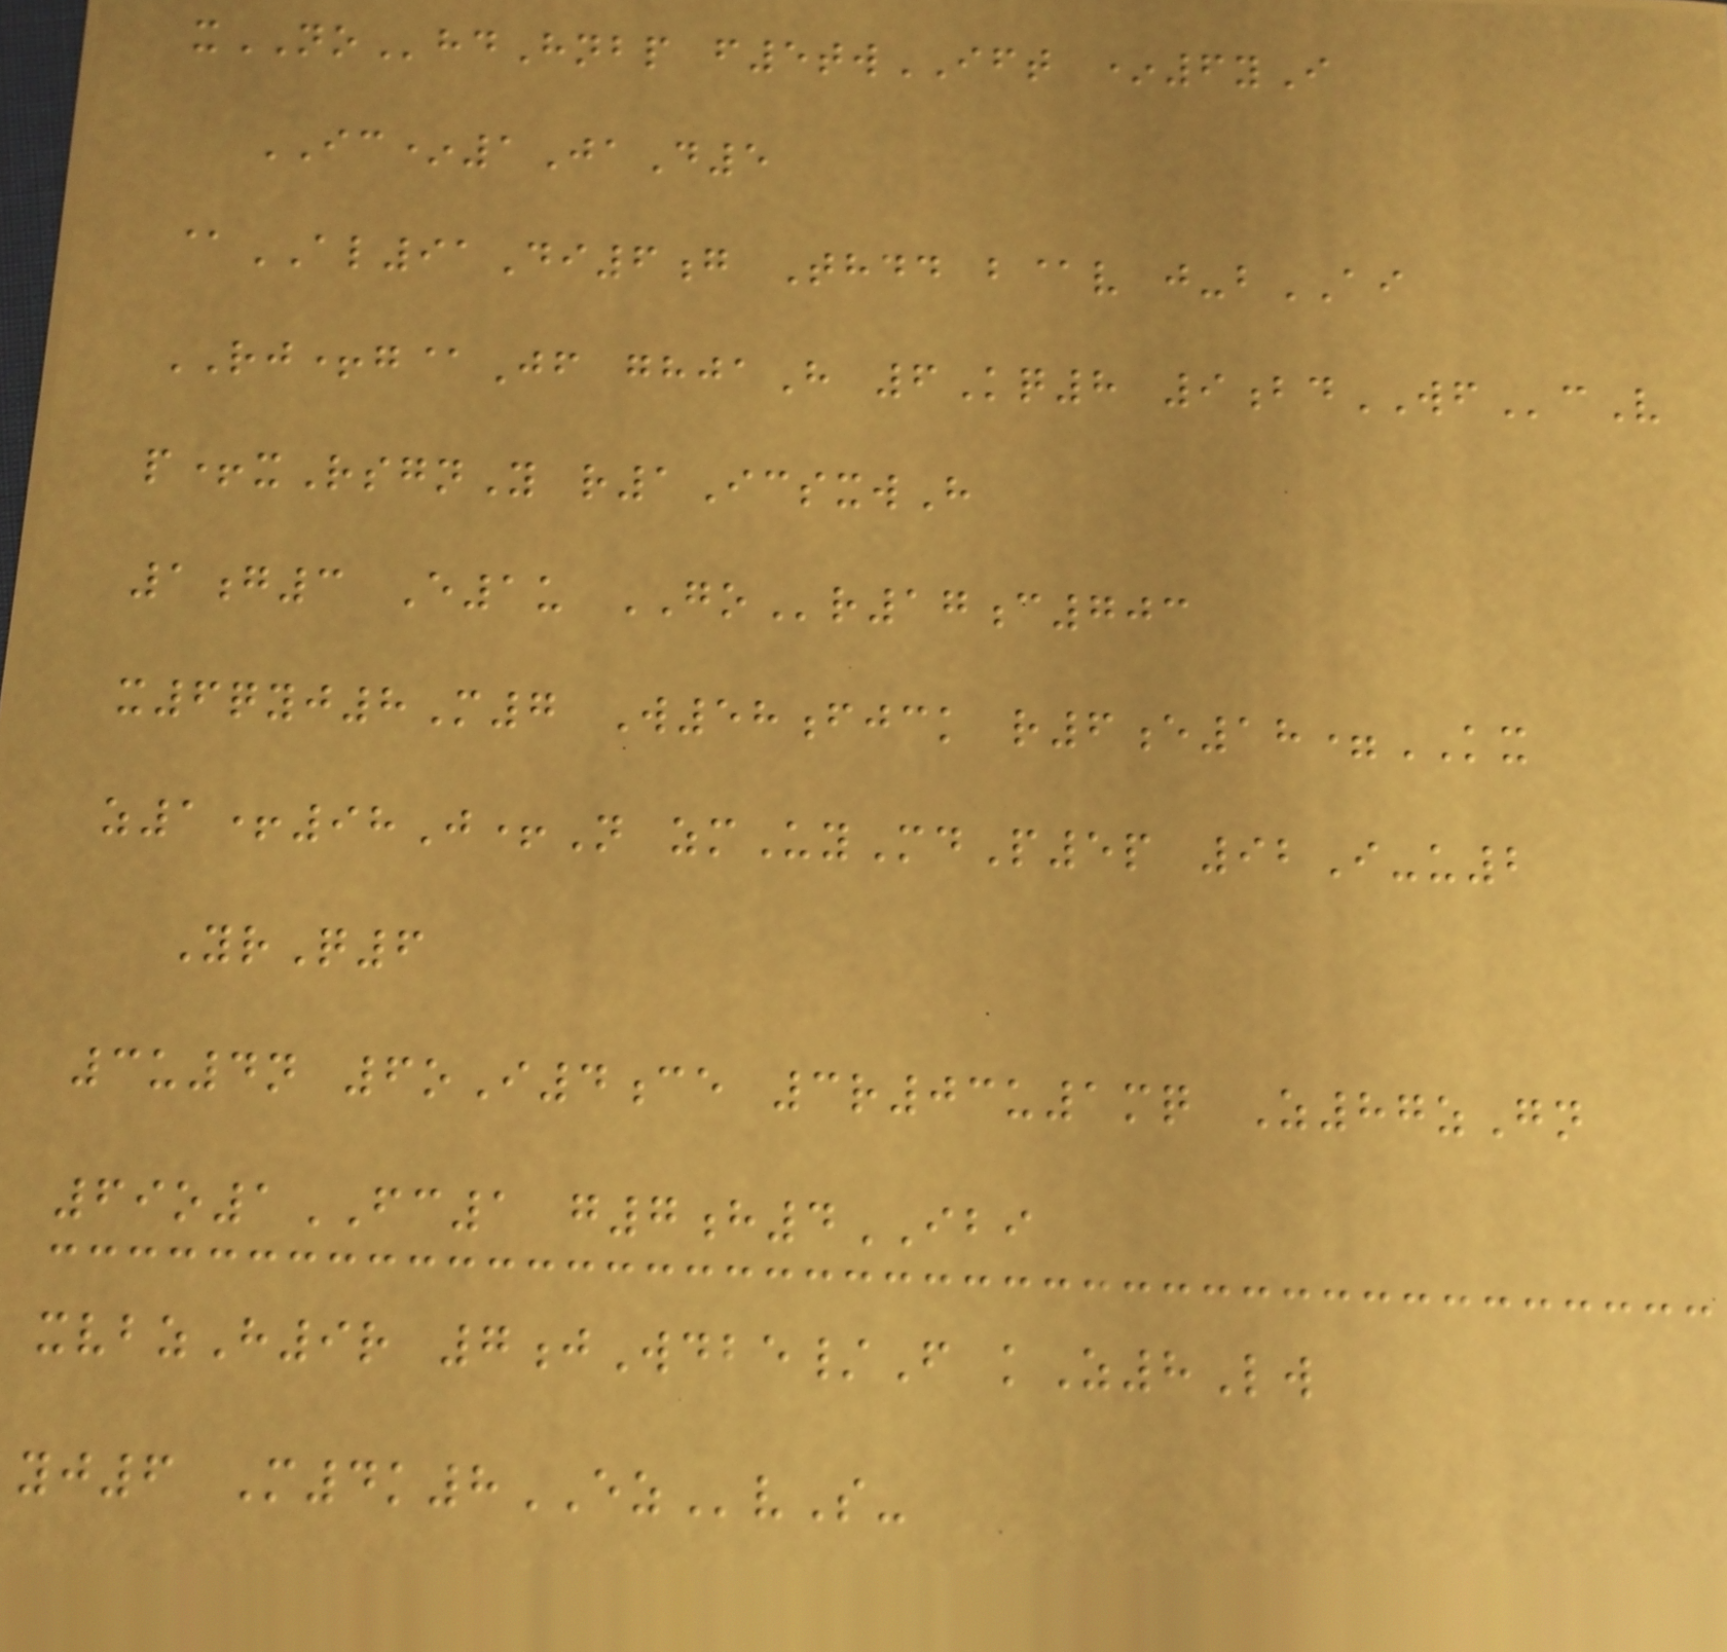xNOhdHnbp f5twIFT *6yI
IC*1JaD5
@AL91Di6g Thdd b@v j-bAI
RJ+g@Jf ghjaH 6Kq8 9bdWFcV
p+xRsgnY r1IcsxwH
1g3 E1u GOr17c703
x6qyj8M7 W58fjck r6e18=KX
z1+98J+N zmUyMdP5p 92I-u2
YrQ6
3u4n 6oI4ce 3r03u1mq Z87zGn
69o1FC1 g7h4IBI
xvbzH9r 7jWdbe/F kZ8Lw
yj6 M4k8EZvS-
